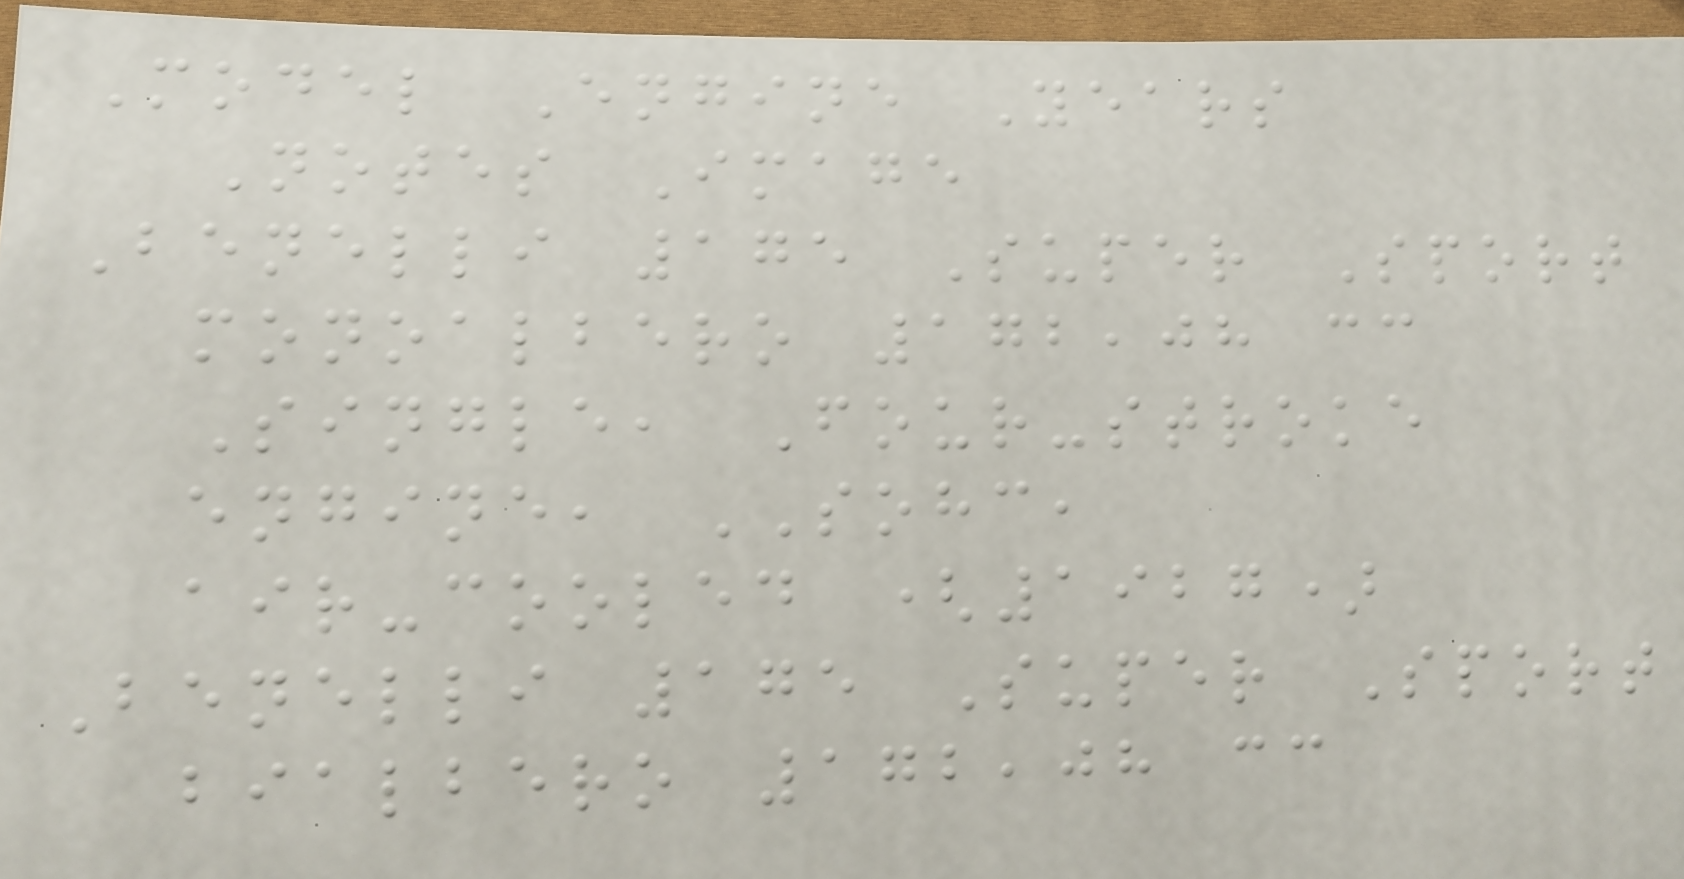Model Engine Years
Notes Image
Benelli 175 Super Sport
monoalbero 172,08 cc
Single, Four-stroke
engine, SOHC,
air-cooled (1927)
Benelli 175 Super Sport
bialbero 172,08 cc
